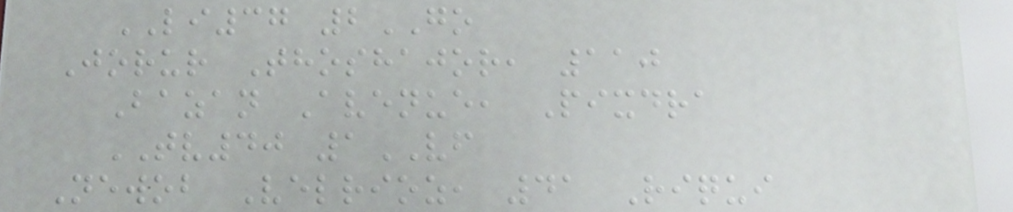LI37 2GO
Jorur Thoshajor, 110
Bazan Avenue, Pixdra
TV40 1VF
Newob Velrioz, 41 Riqui
